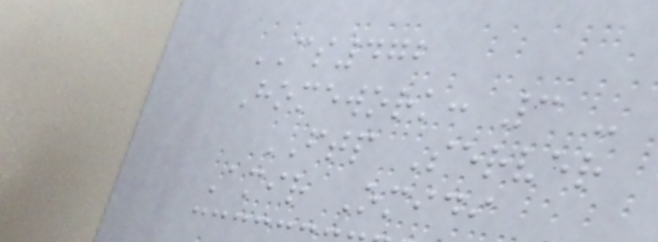CS472
Homework: 3 -
FTP Server
Amir Omidi
